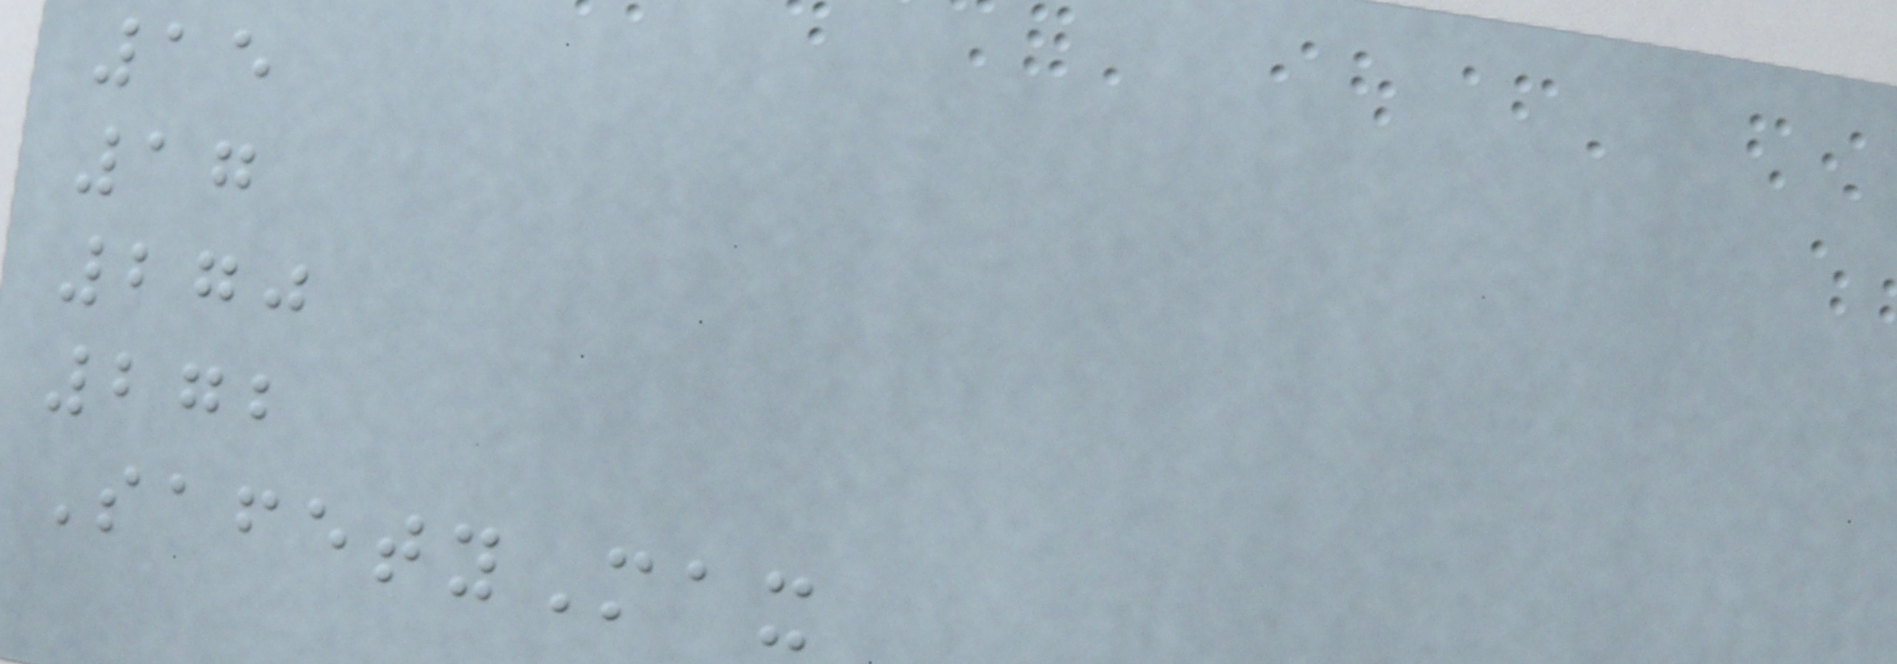15
17
270
272
SafetyMax
